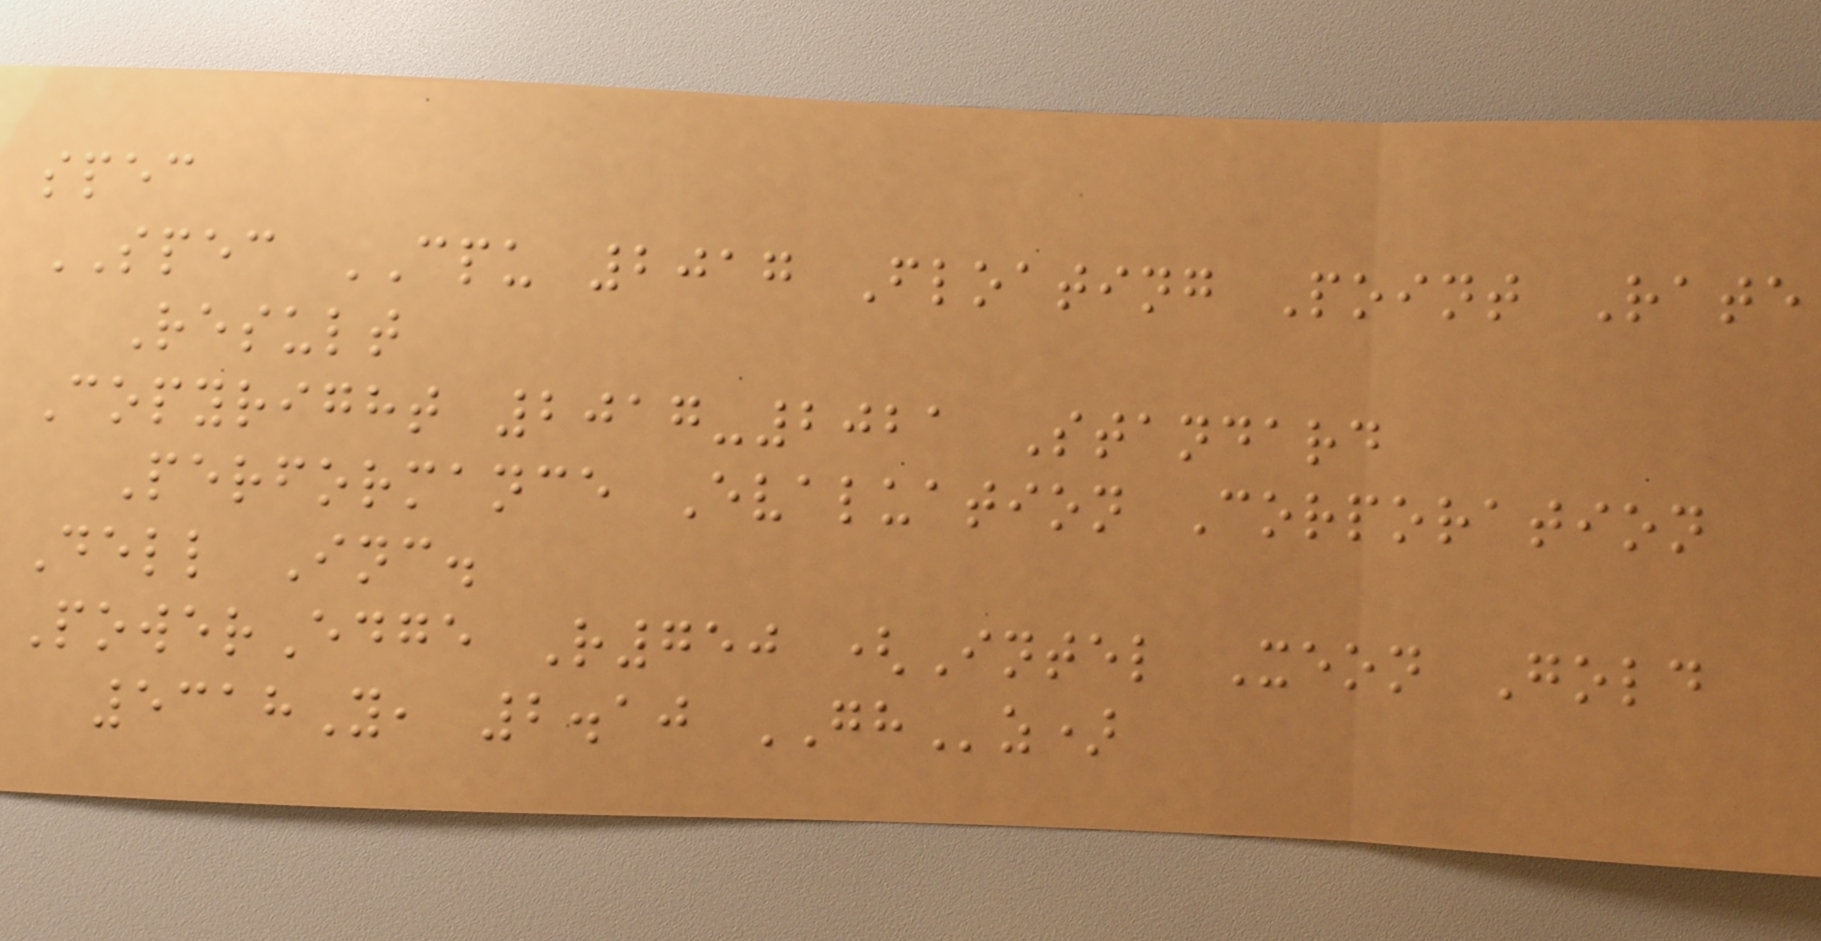spec
SPEC CPU 2017 Floating Point Rate
Result
Copyright 2017-2021 Standard
Performance Evaluation Corporation
Dell Inc.
PowerEdge R750 (Intel Xeon Gold
5318Y, 2.10 GHz)
